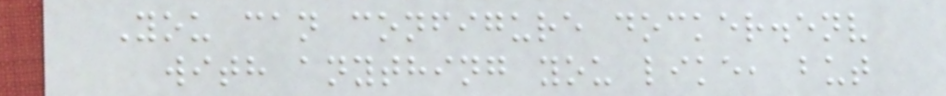You can configure docker.env
with anything you like, but
